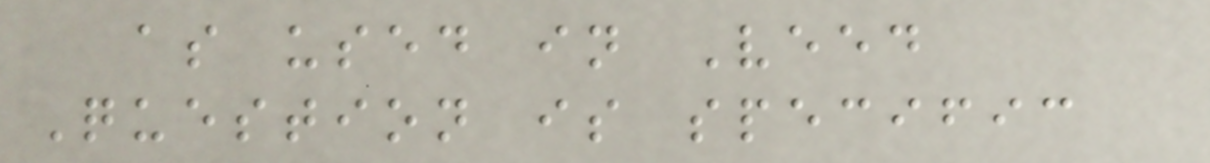as used in Veed
Question is specific
